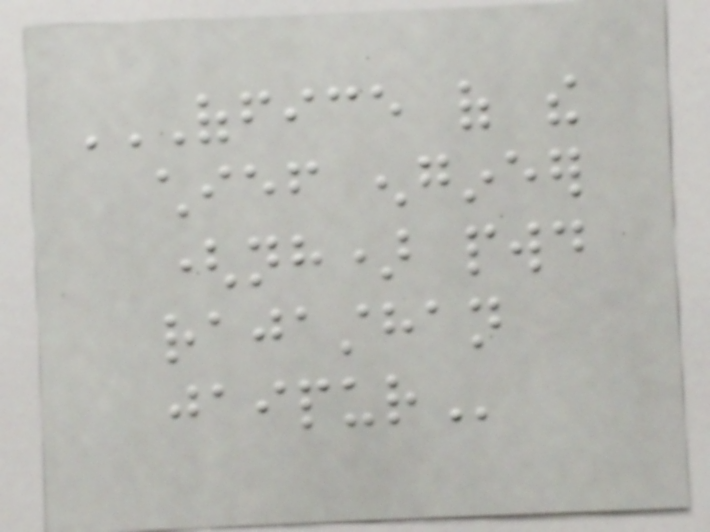OFFICE OF THE
CHIEF ENGINEER
(NH) PWD
RAJASTHAN
JAIPUR
